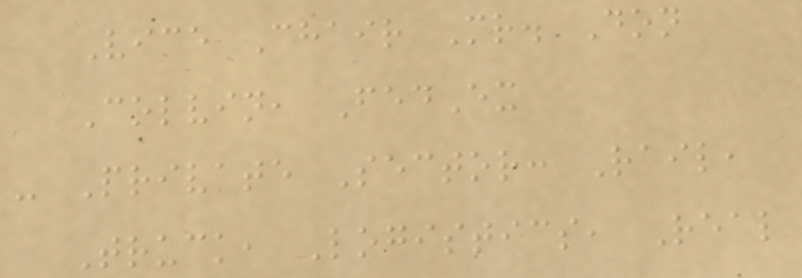Vice Chair Mr. Don
Colvin, FedEx
- Private Sector: Rail,
Truck, Logistics, Real
